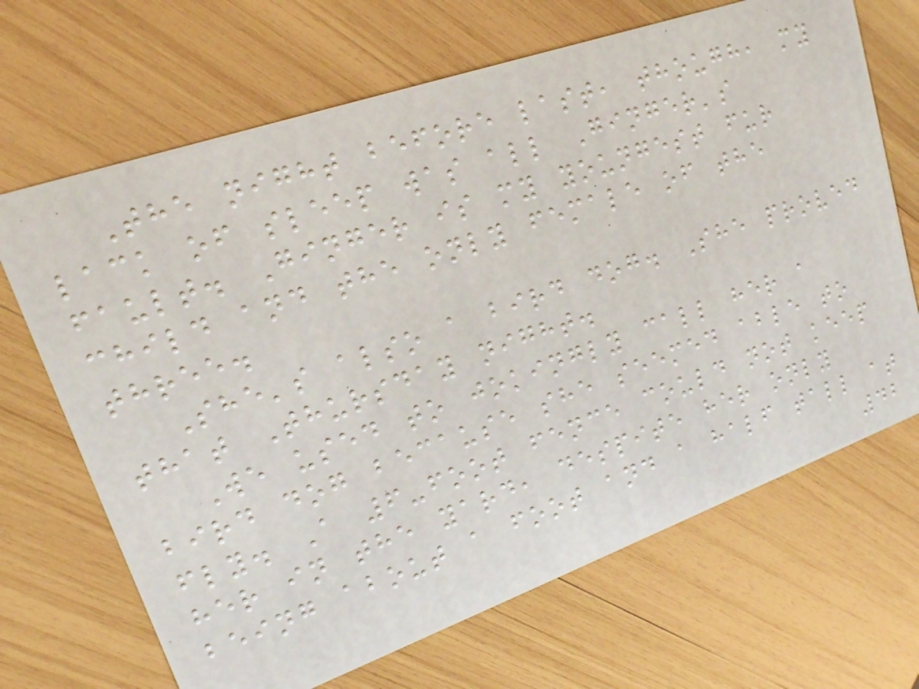The night before last, though, my
lack of sleep was all Ginger's
fault. Ginger is my youngest fur
child and the only female of the
three.
She's also a bird dog. She proved
that Thursday night.
We used to jokingly call her a
bird dog because she seemed able to
fly. A 6-foot fence could not keep
her in the yard, despite her only
being about a foot and a half tall at
42
